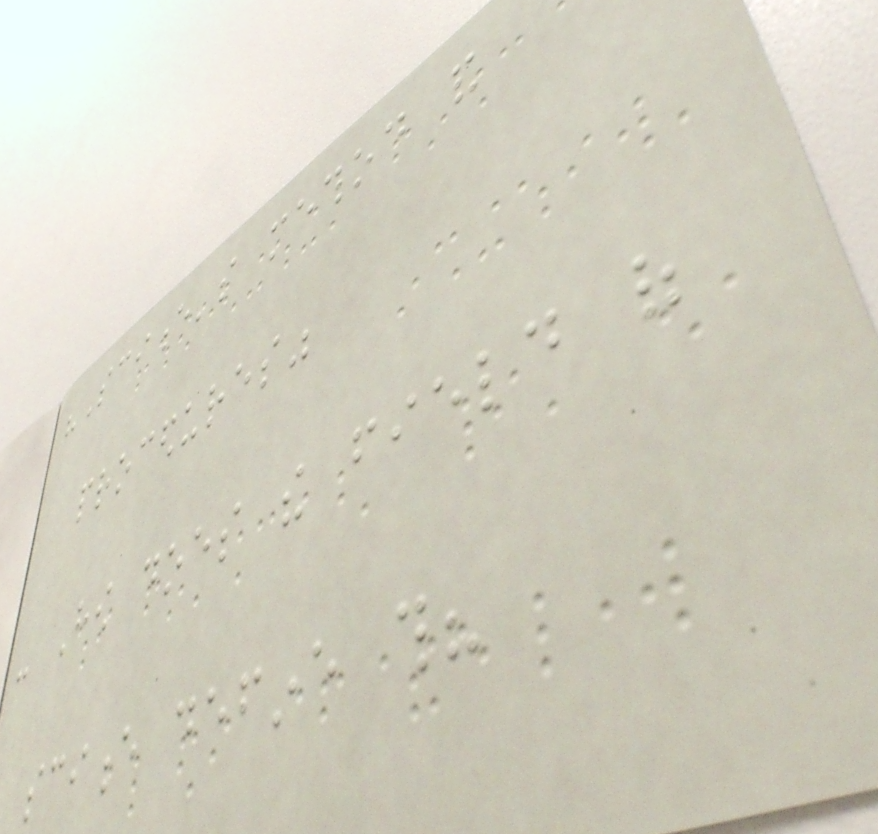"Science's method and
procedures"
- How does the field of
science define this?
